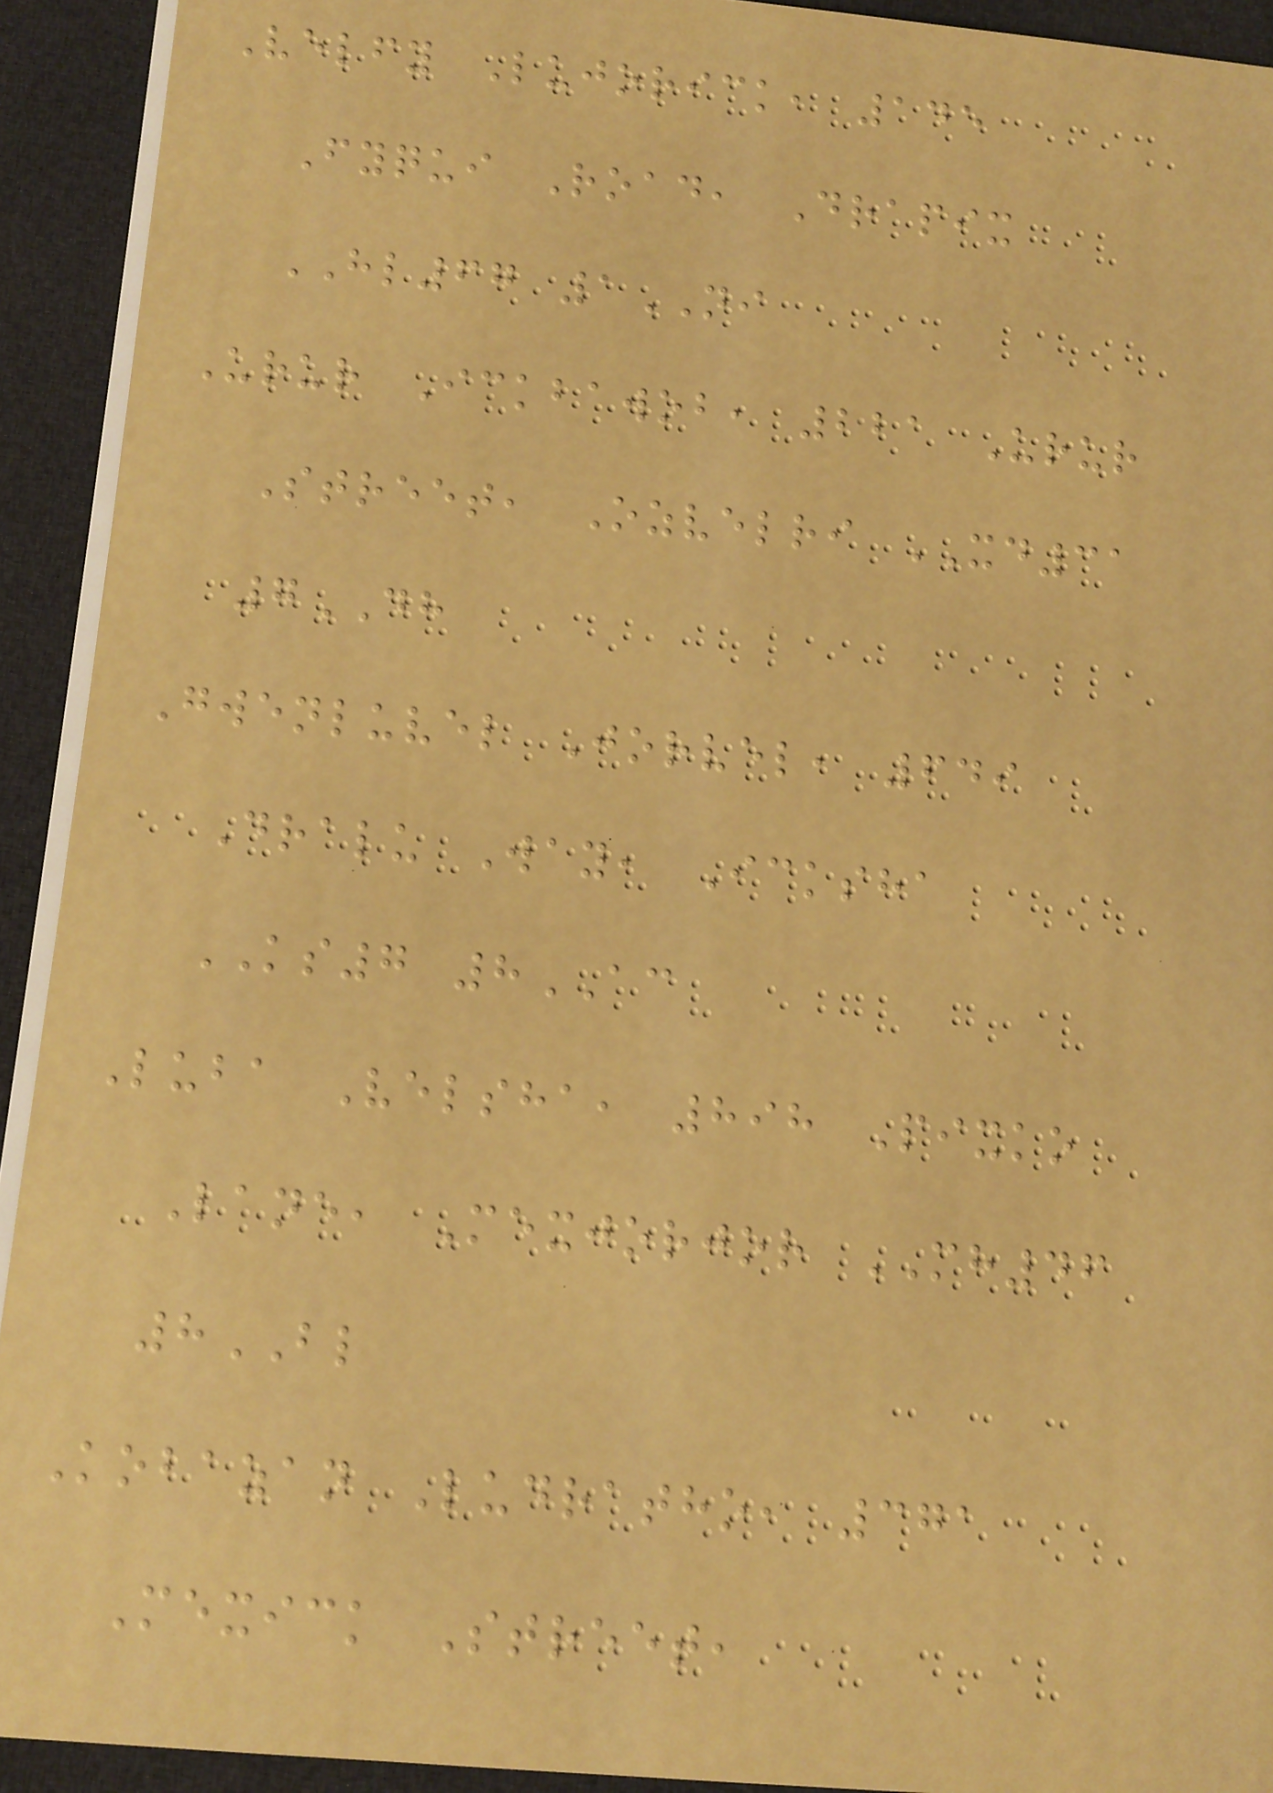Velfy Lujorick, 145
Fyqui Road, Drapix
HL67 1NI
Urur Ickbawob, 221 Urur
Street, Ozvelri XD31
7DH
Gwenluvel Jorvel, 649
Dralu Way, Icksha
KS7 8AC
Luba Velsha, 898 Pixko
Lane, Mexjorjor MH46
8BL
Kobazan Ludratho, 371
Mexick Street,
